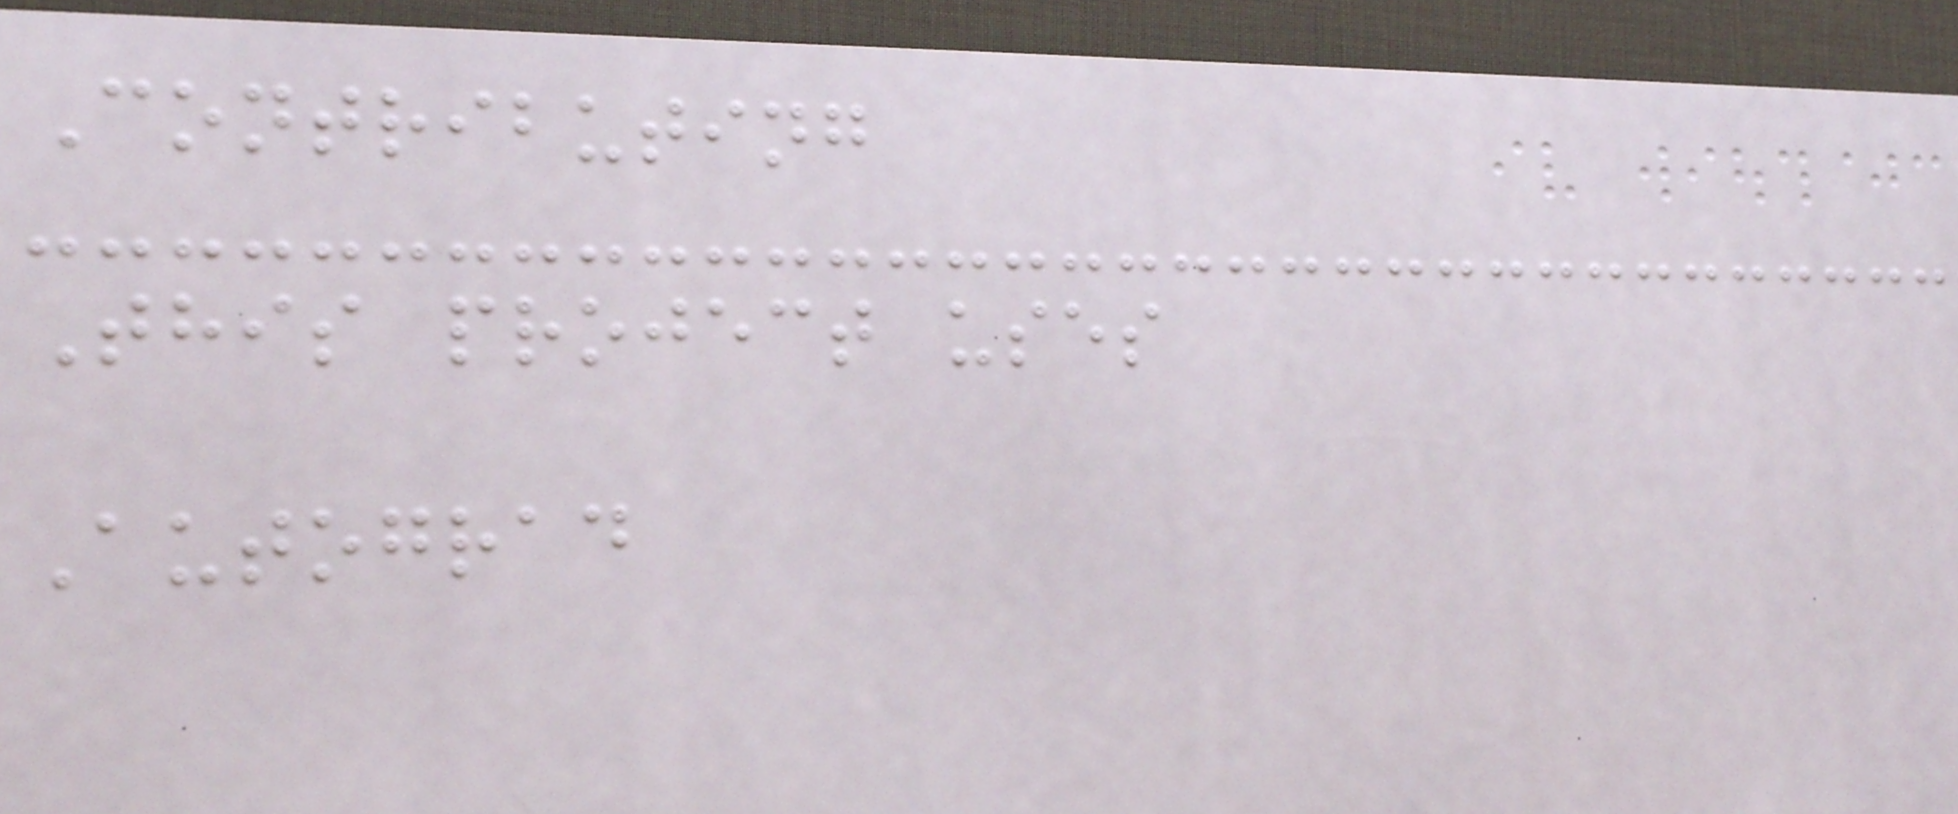Contributing
This project uses
Autograd
